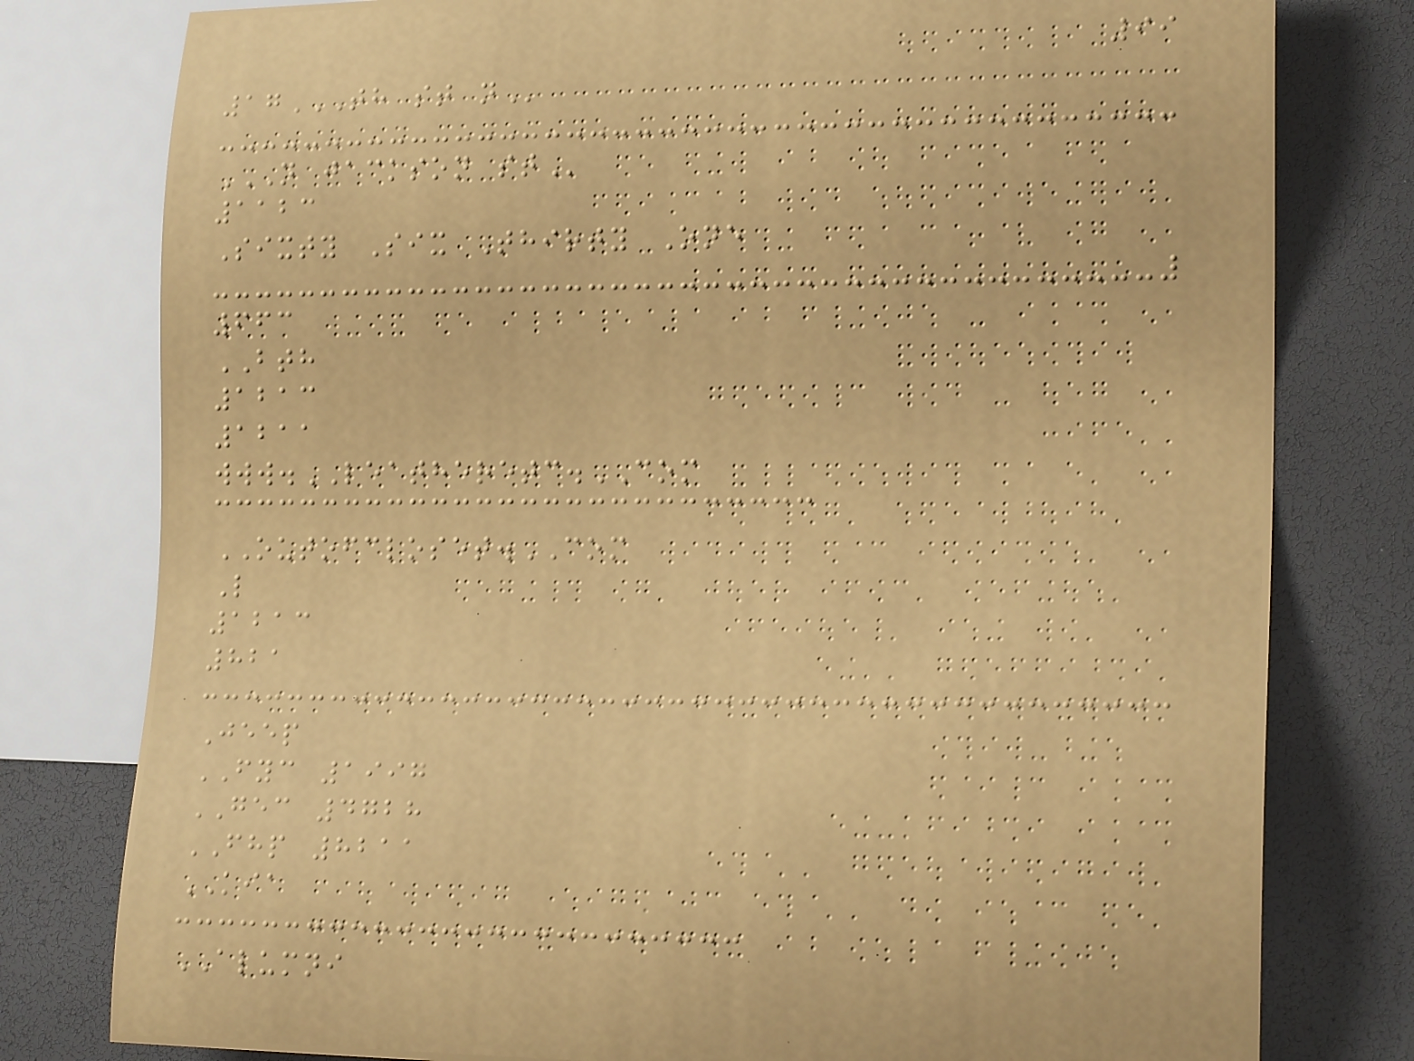99
17TH ST N
N JACKSON ST
1123
Sixty Six Thirty One
663
BTH
1213
1211
www.LEATHERETC.COM
OUTOFCLOSET.COM
L
1213
821
Jeep
FYC 1997
GEC 4728
FHP 8211
KIA
ALUMNI
